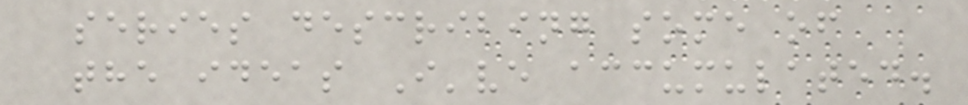series describing some of
the ideas I've accumulated.
